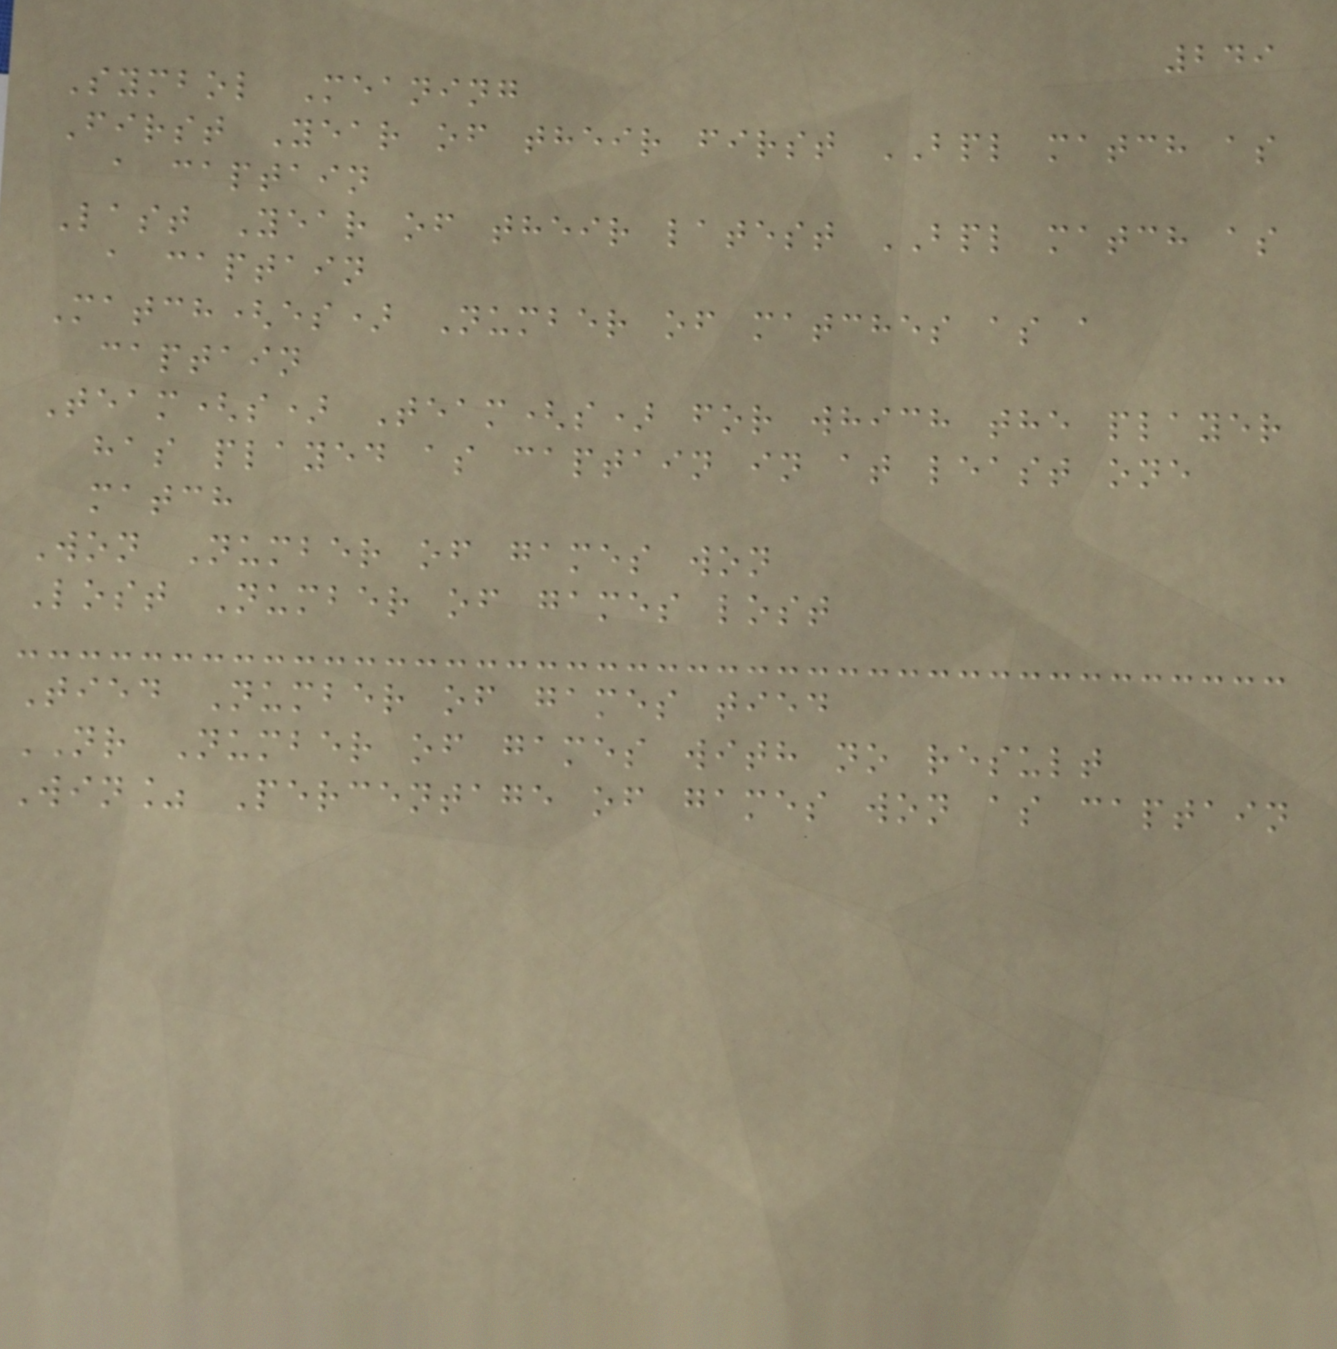249
Symbol Meaning
First Year of their first BPL match as
a captain
Last Year of their latest BPL match as
a captain
Match(es) Number of matches as a
captain
Team(s) Team(s) for which the player
has played as captain in at least one
match
Won Number of games won
Lost Number of games lost
Tied Number of games tied
NR Number of games with no result
Win% Percentage of games won as captain
